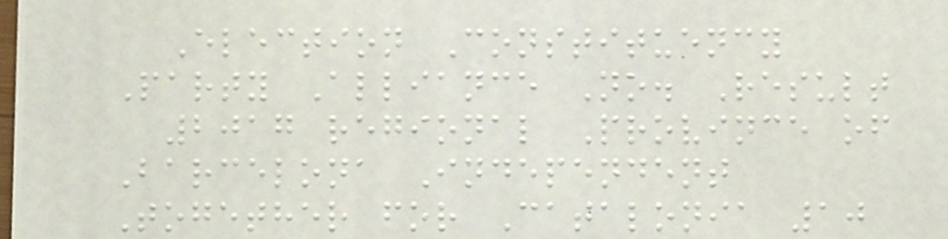Election Constituency
Party Alliance No. Result
2017 regional Province of
Barcelona Independent
Together for Catalonia 10
